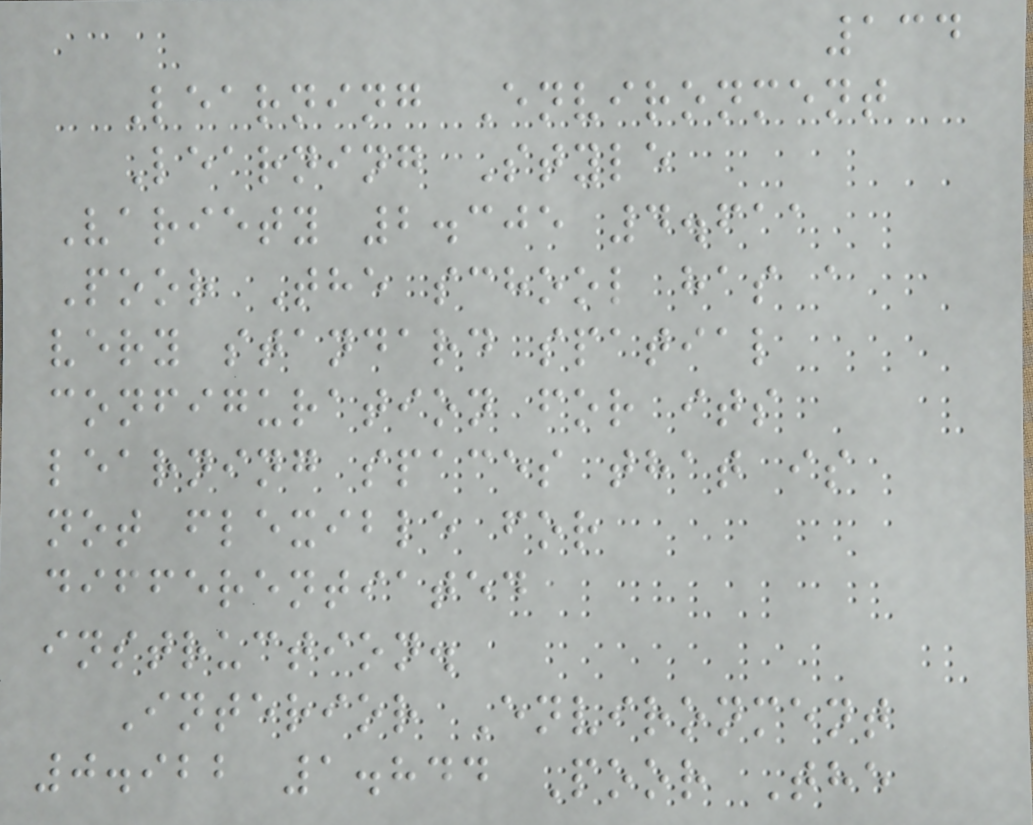134
Learning Environment
Learning Style
Variety 2.305 4.611
Poor The school has a
very standard spatial
configuration for its
learning spaces that is
not flexible for
differentiated
instruction.
Interior Environment
0.922 1.844 Poor The
